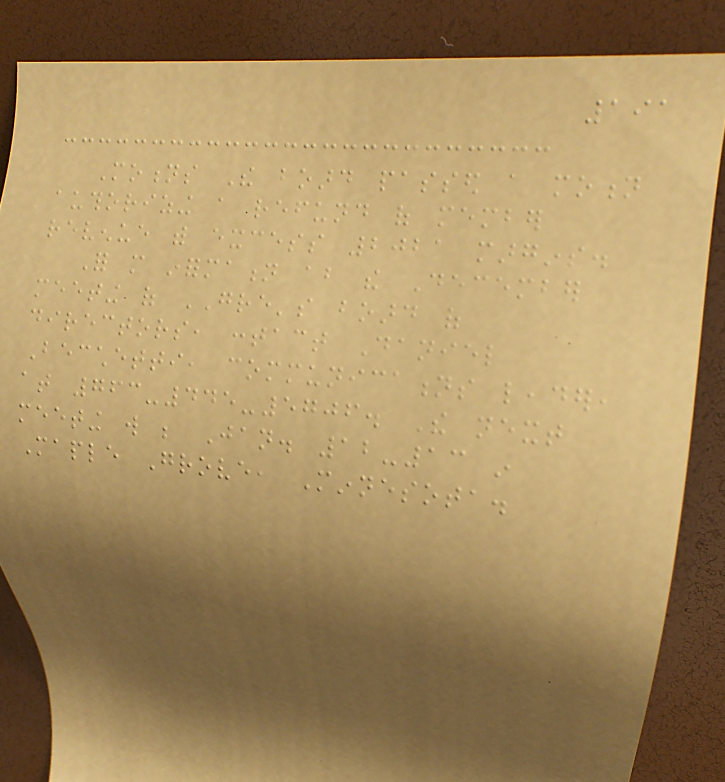191
Motions The board passed a motion
authorizing a refund of member
revenue with excess 2021 margins.
For more information about the December
meeting of GRE's board of
directors, contact Daniel
Becchetti, communications leader,
at 763-445-5706. The next
meeting will be Jan. 12-13 in
Maple Grove, Minnesota.
